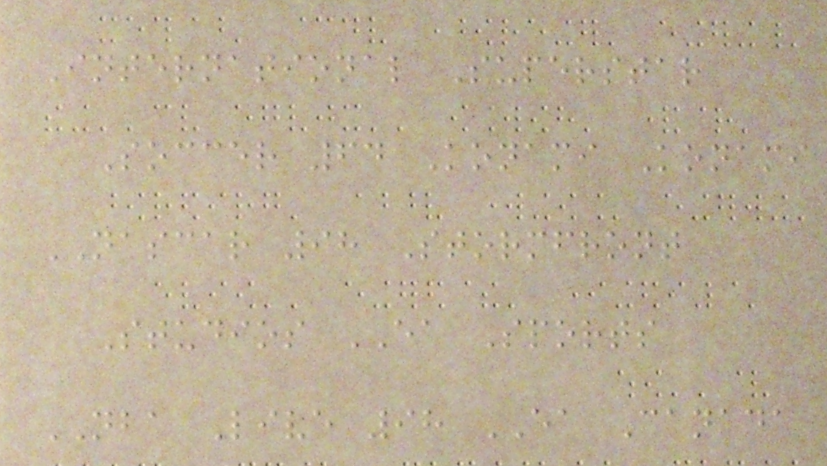International Superstar
Soccer 64 Konami Konami
NASCAR 98 Stormfront
Studios EA Sports
NBA Live 98 EA Canada
